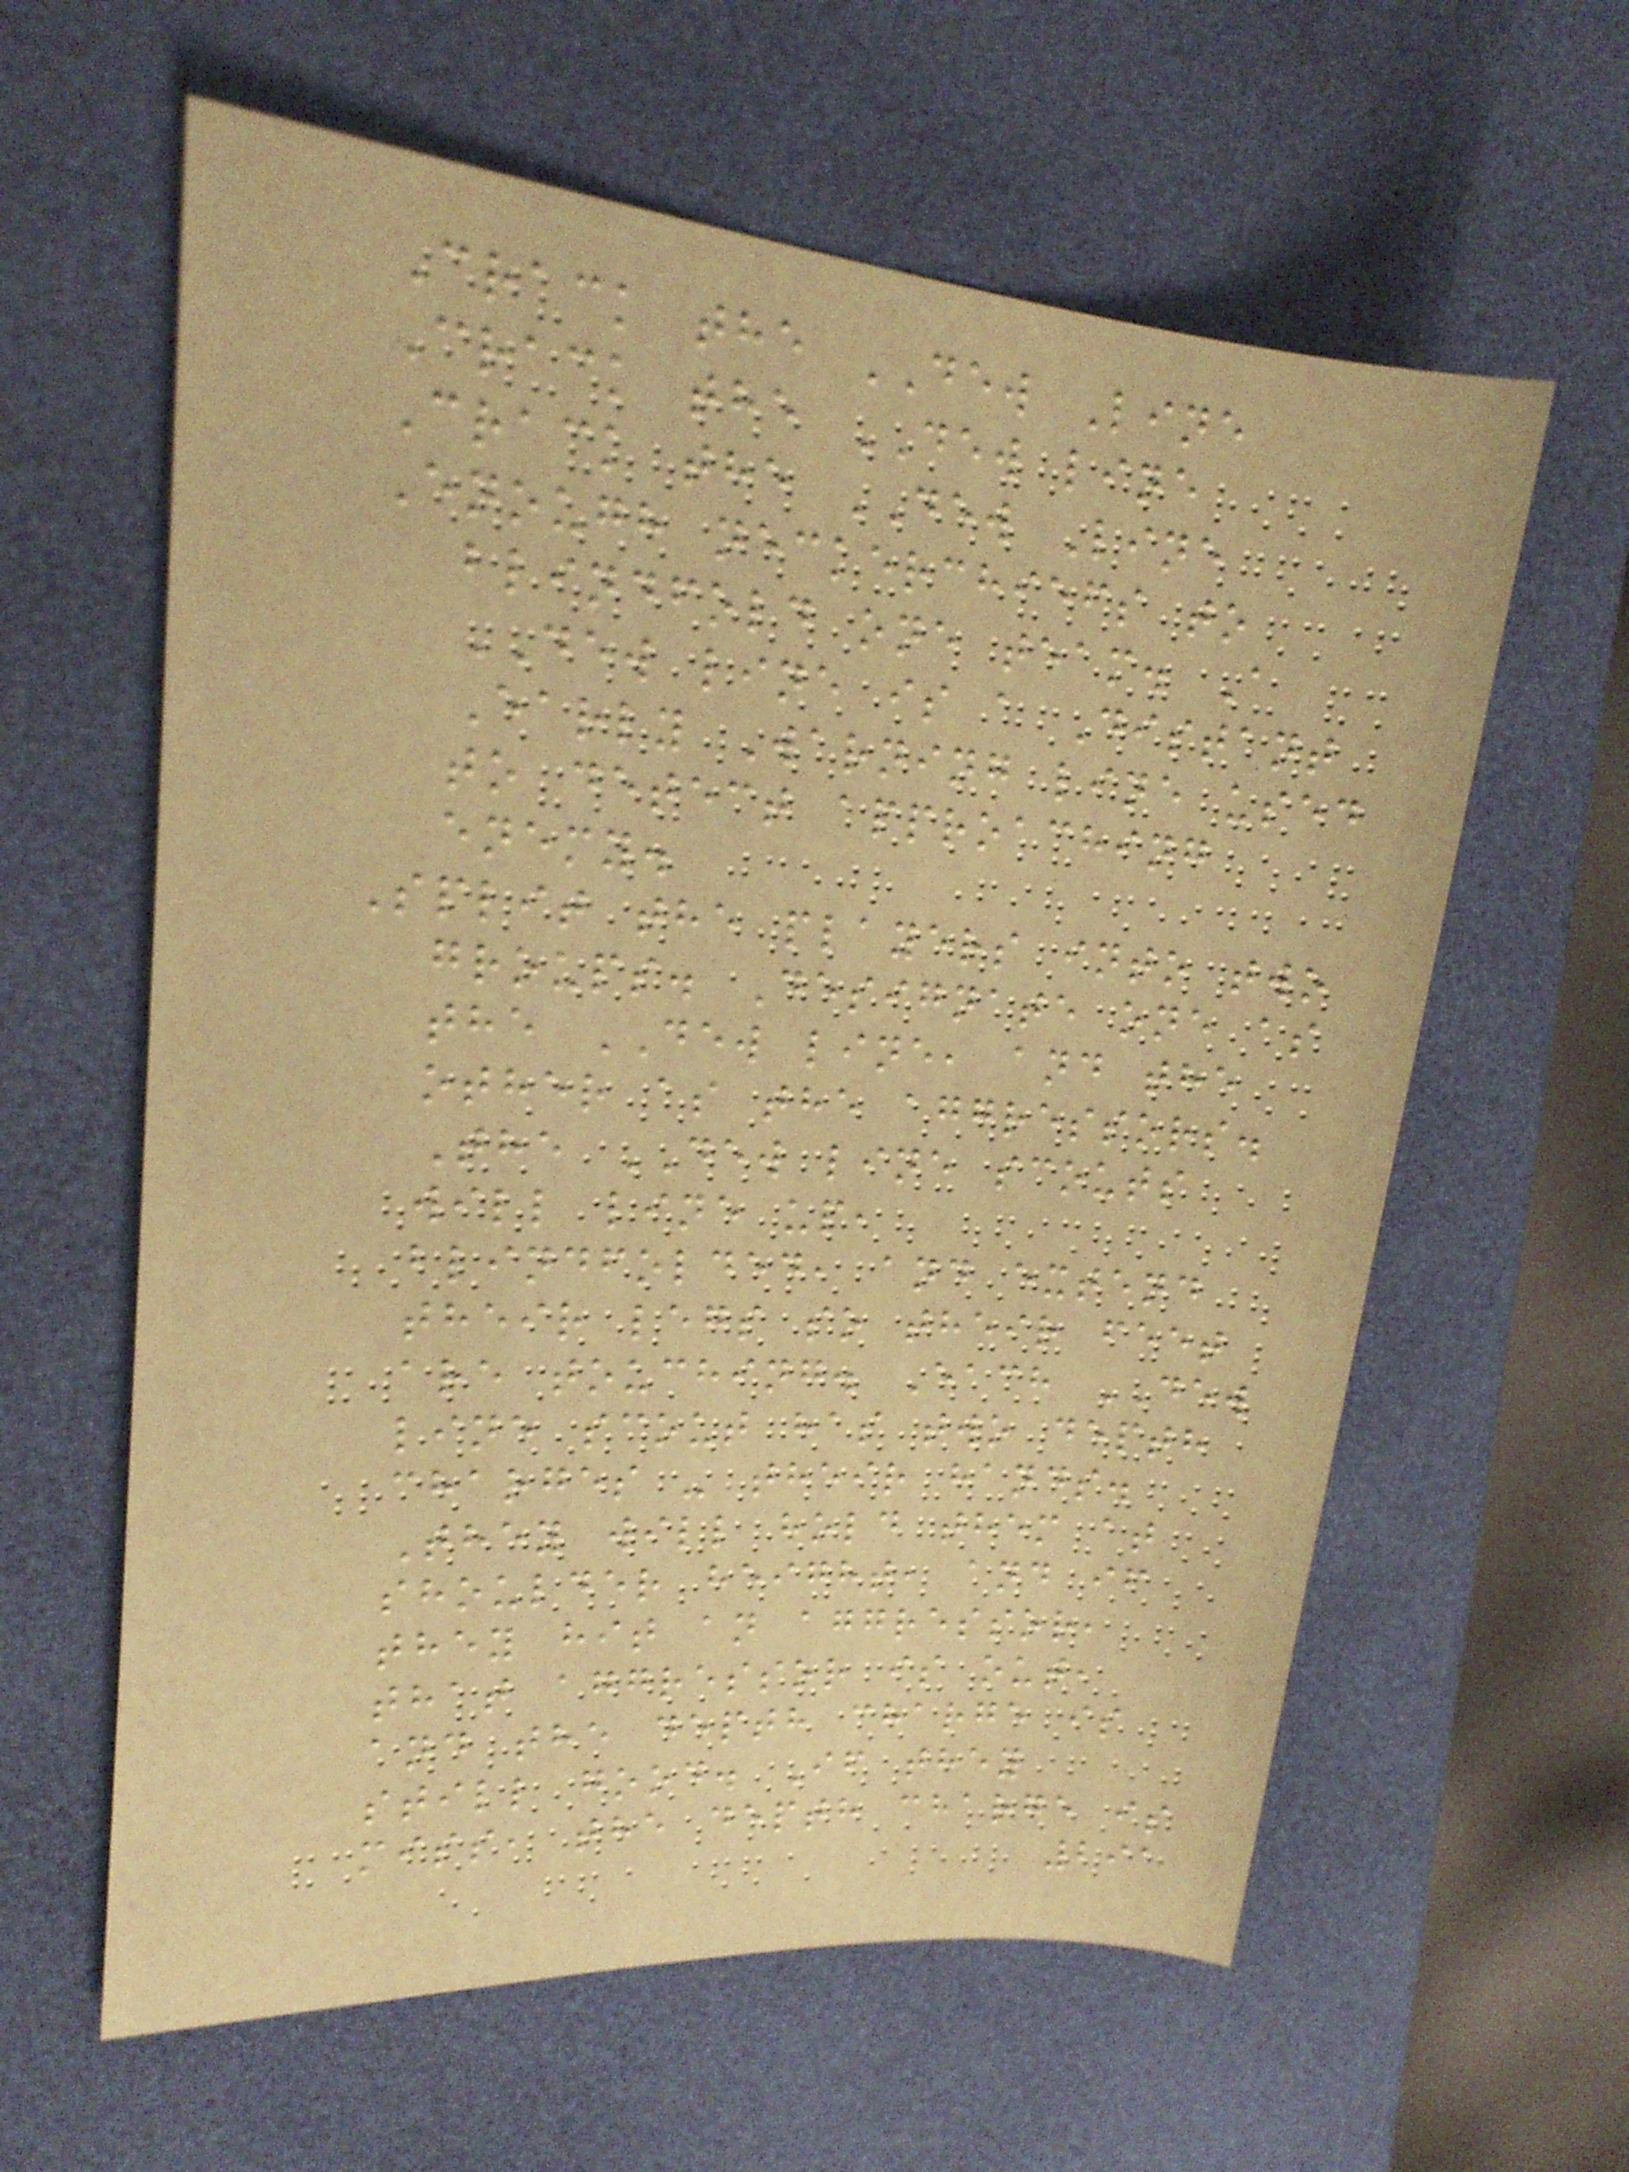Crack the DEW Line
Crack the DEW line
Crack the DEW Line
Enough neckerchiefs to
blindfold one team. A
DEW line is a Distant
Early Warning line used
to detect approaching
enemy.
Split the players into two
groups. Designate one as
the DEW line, and the
other as the aggressors.
The DEW line scouts
will line up,
blindfolded, and extend
their legs so their feet
are touching. Each DEW
line scout has two depth
charges - their hands.
They will hold them at
shoulder height, and if
they hit an aggressor,
that aggressor is out,
and the depth charge is
still good. If they
miss, the depth charge is
291
